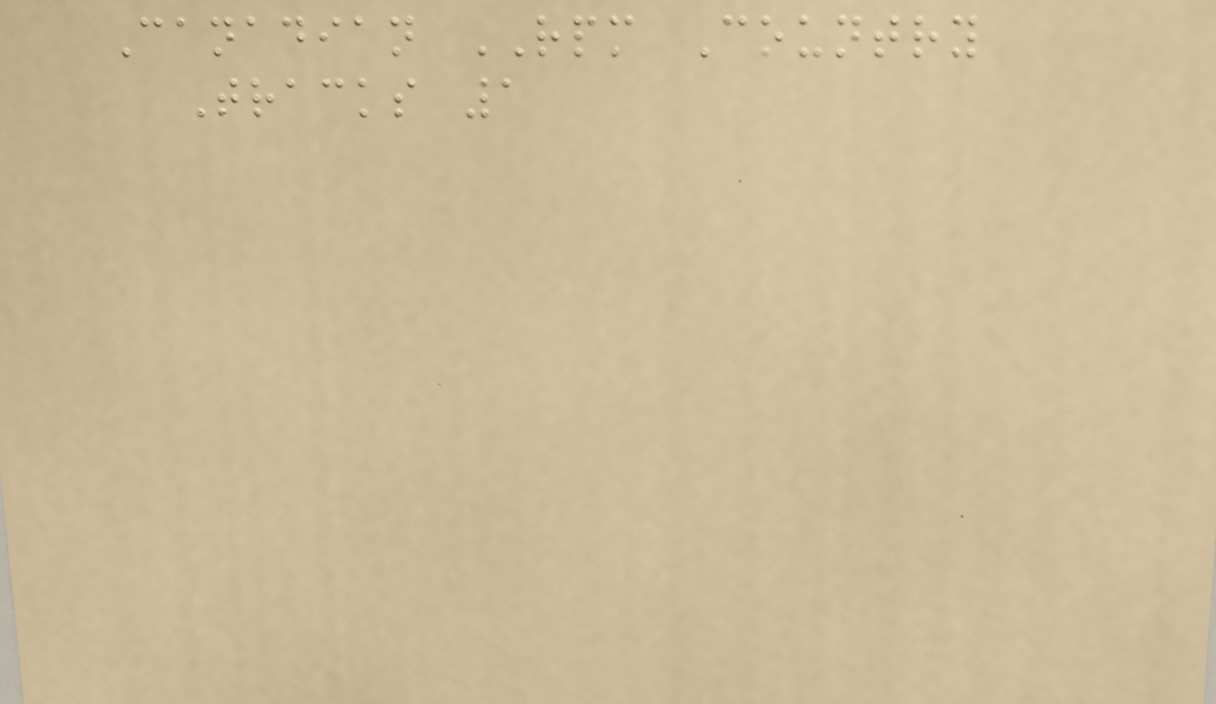Canadian RPM Country
Tracks 1
